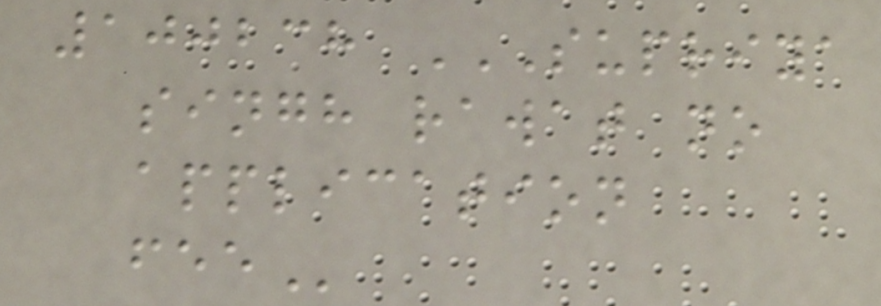100238 SUPRIYA
SINGH RAWAT NO
APPLICATION
FEE
